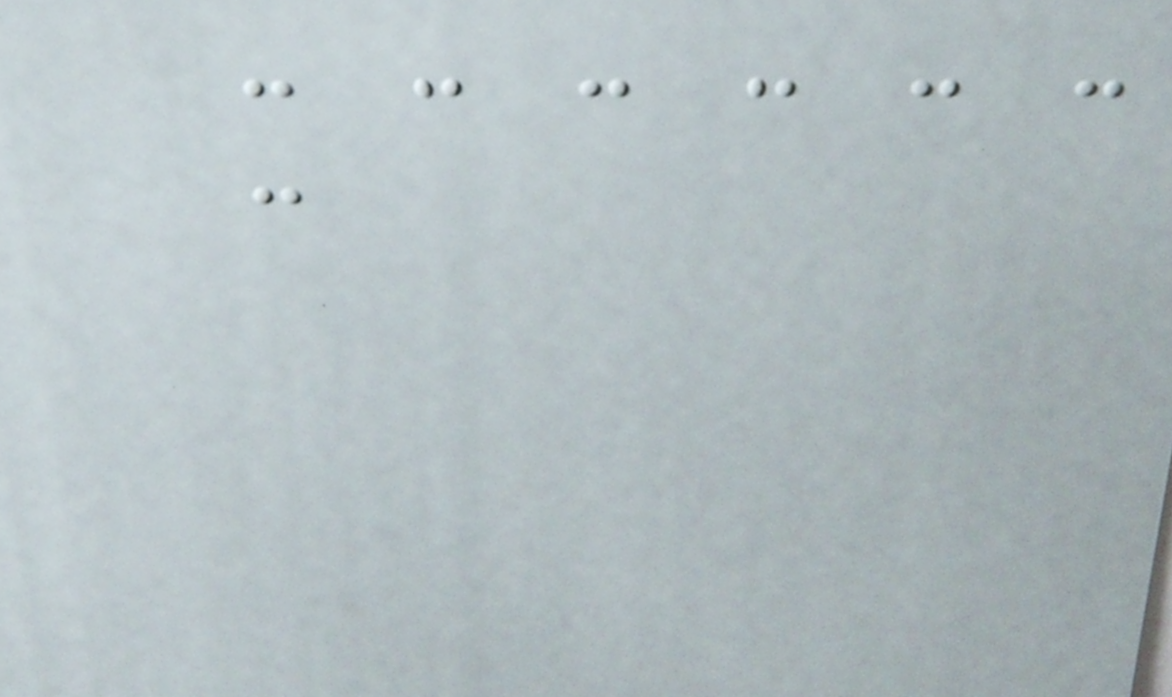- - - - - -
-
